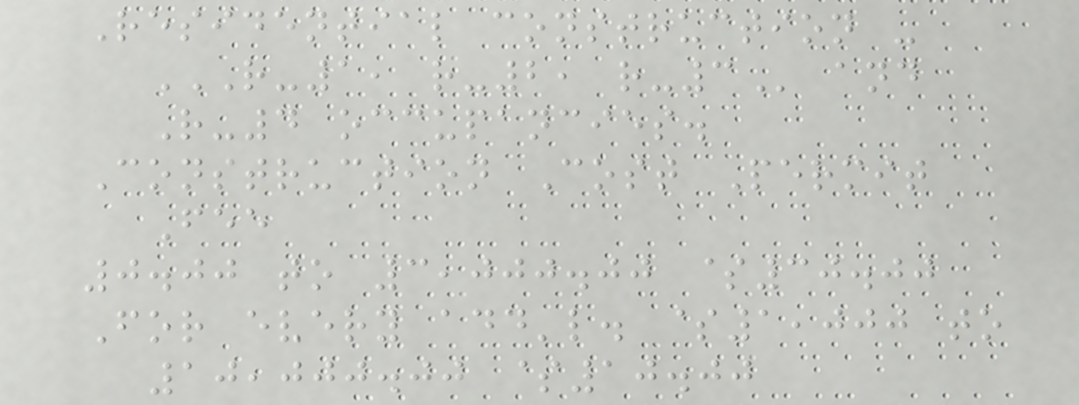Residential construction -
R-1, R-2, R-3 and
R-4 occupancies.
Construction Cost Permit
Fee
0.00 to 3,000.00 $30.00
For every add'l. $1,000 to
10,000.00 $10.00
